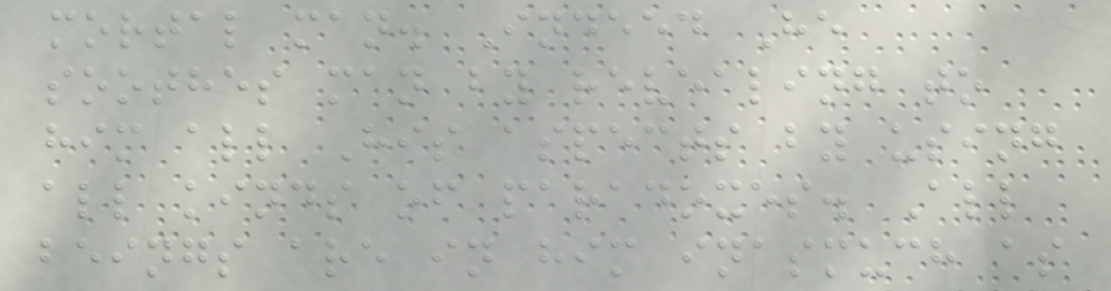mortal man. Indeed He
soothes man by revealing to
him all His aspects by using
all kinds of paradoxes. All
beings are in him inasmuch as
